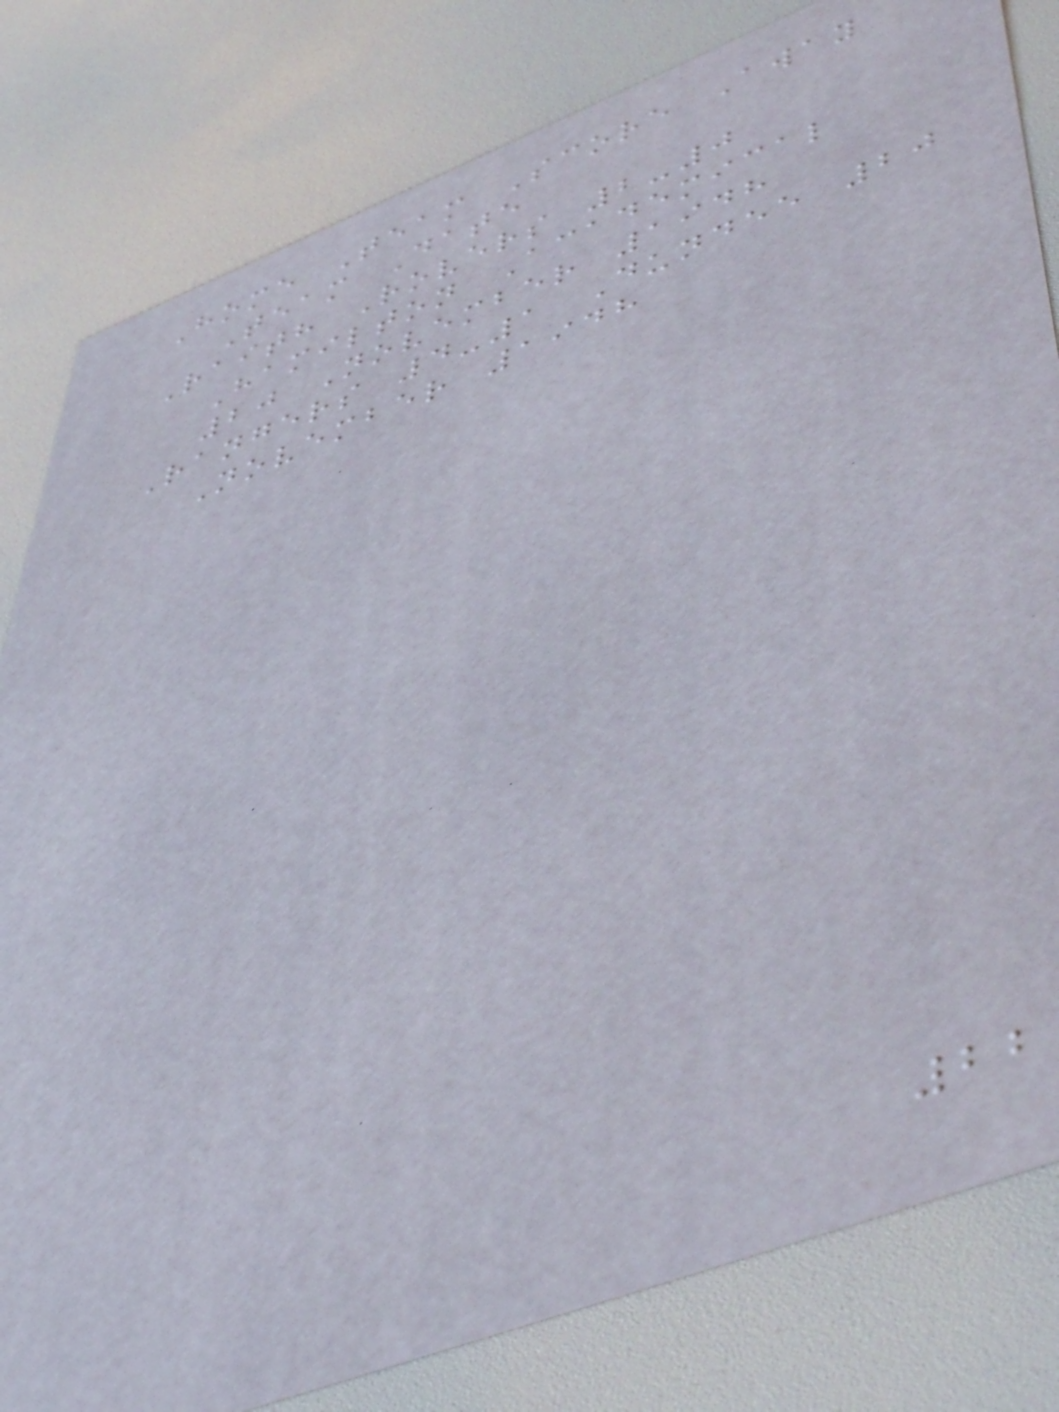Home Team Score Away
Team Date
Raith Rovers 2-0
Hamilton Academical
20 November 1948
Rangers 4-1 Dundee 20
November 1948
22
